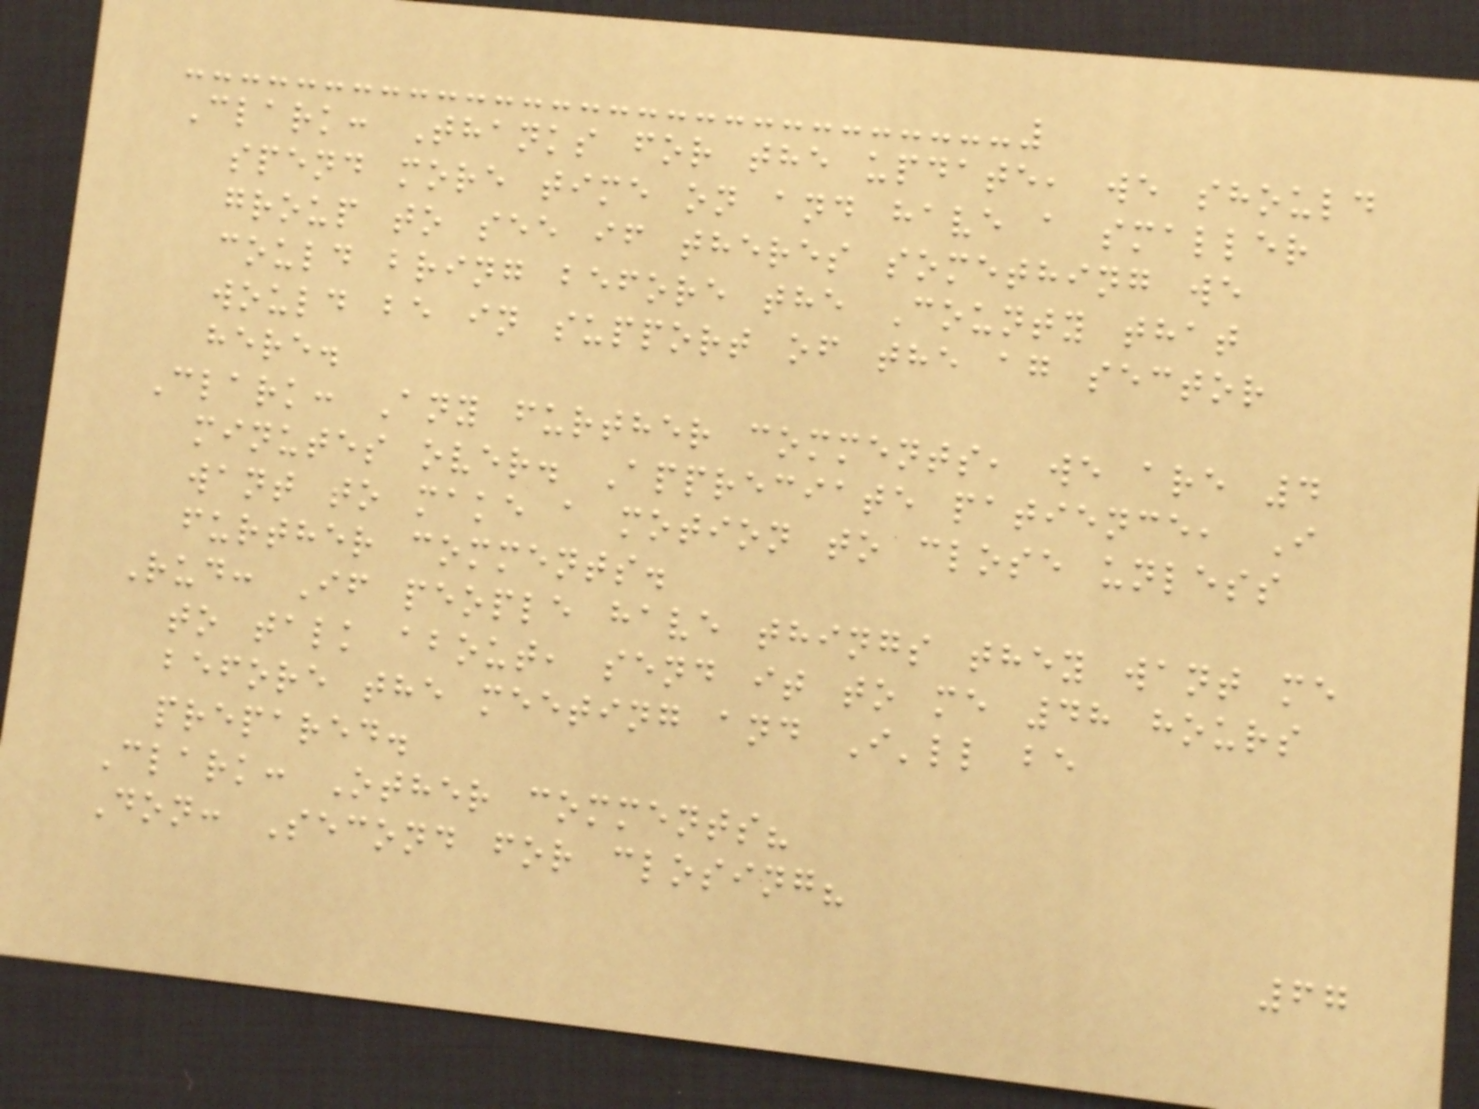Clark: Thanks for the update, we should
spend more time on and have a smaller
group to see if theres something we
could bring before the County that
would be in support of the ag sector
here.
Clark: Any further comments, we are 4
minutes over. Appreciate patience, I
want to make a motion to close unless
further comments.
Rud: If people have things they want me
to talk about, send it to me 48 hours
before the meeting and I'll be
prepared.
Clark: Other comments?
Don: Second for closing?
67
